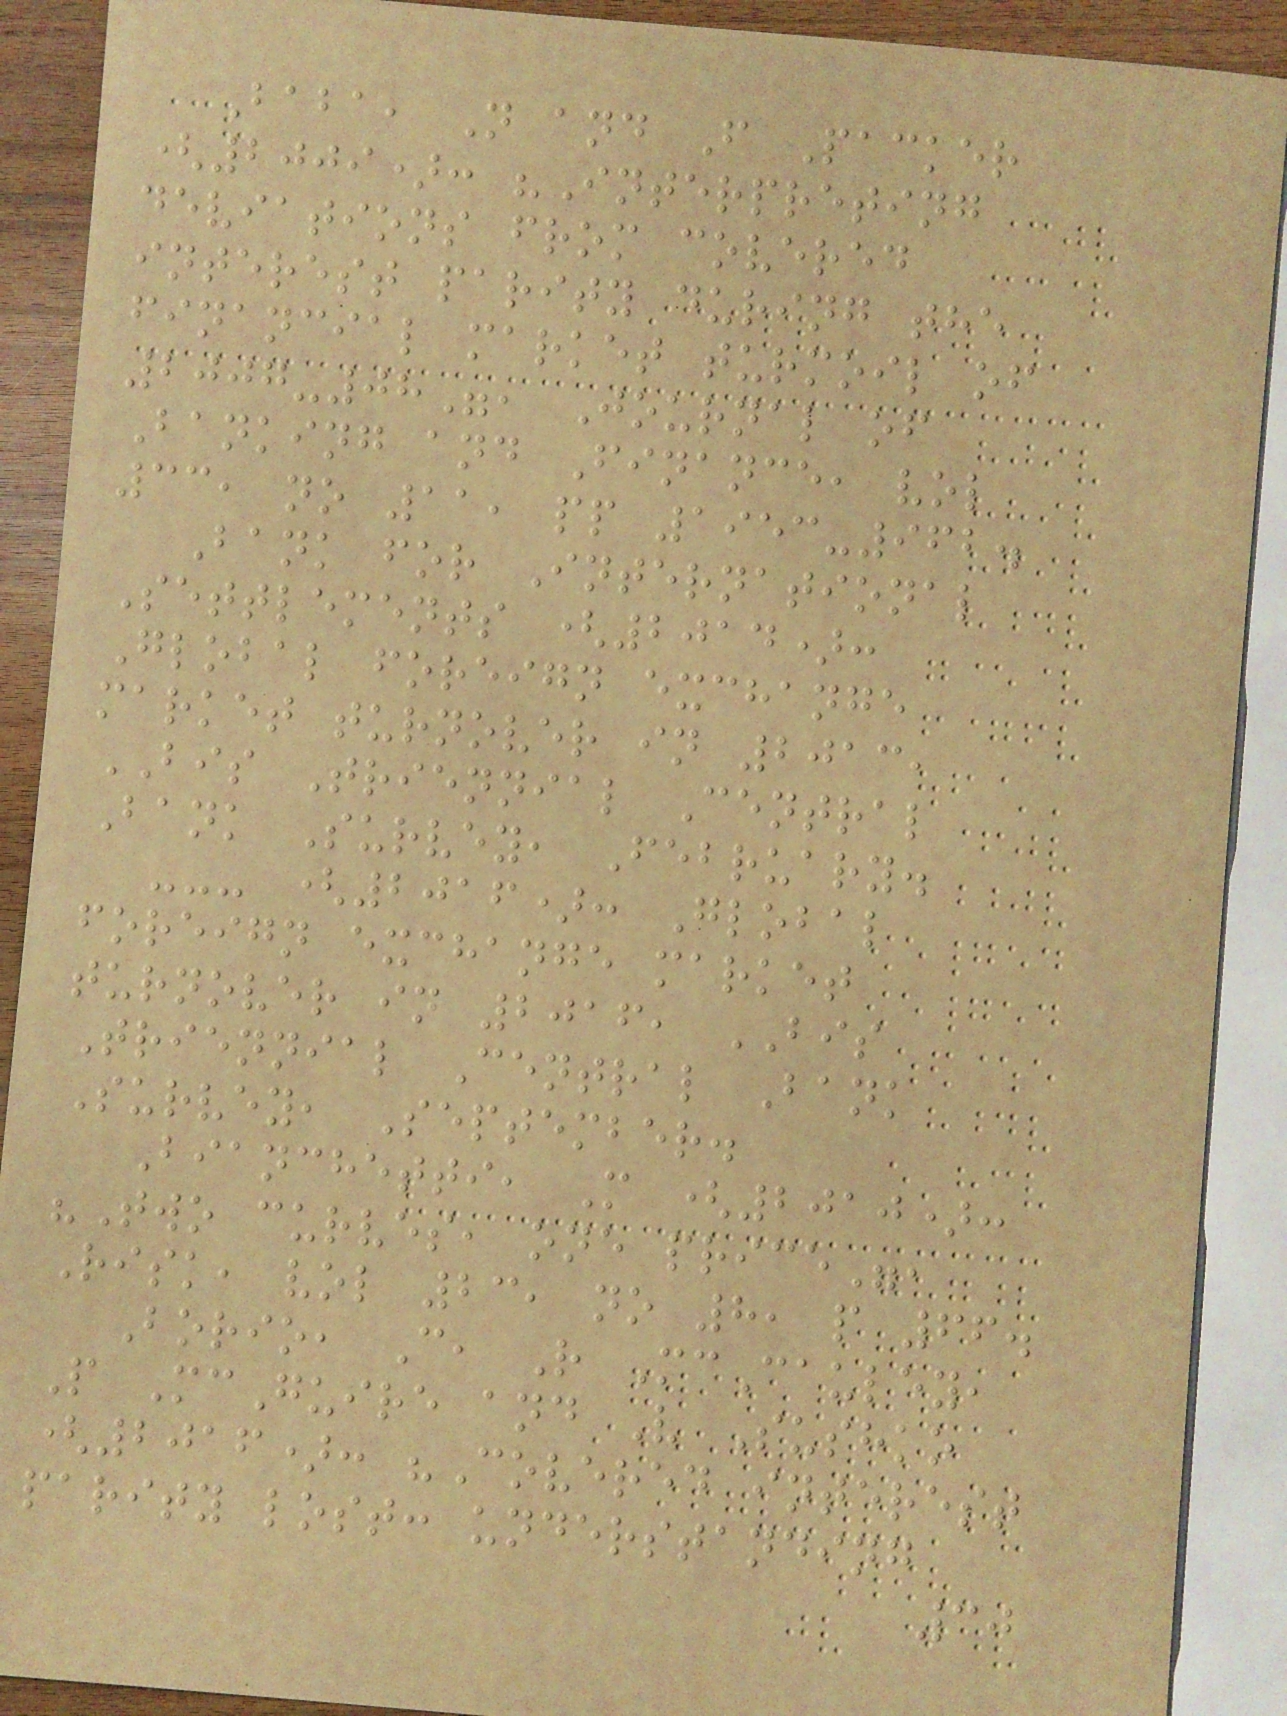Baba, N and F Packer
(2009): "Interpreting
deviations from covered
interest parity during the
financial market turmoil of
2007-08", Journal of
Banking and Finance, vol
33, no 11, pp 1953-962.
Bank for International
Settlements (2014):
Global foreign exchange
market turnover in 2013,
BIS Triennial Central
Bank Survey, February.
--- (2016): Global
foreign exchange market
turnover in 2016, BIS
Triennial Central Bank
Survey, September.
Bianchetti, M (2010):
"Two curves, one price",
Risk, vol 23, no 8, p 66.
Borio, C, R McCauley,
P McGuire and V Sushko
(2016): "Covered interest
parity lost: understanding
30
